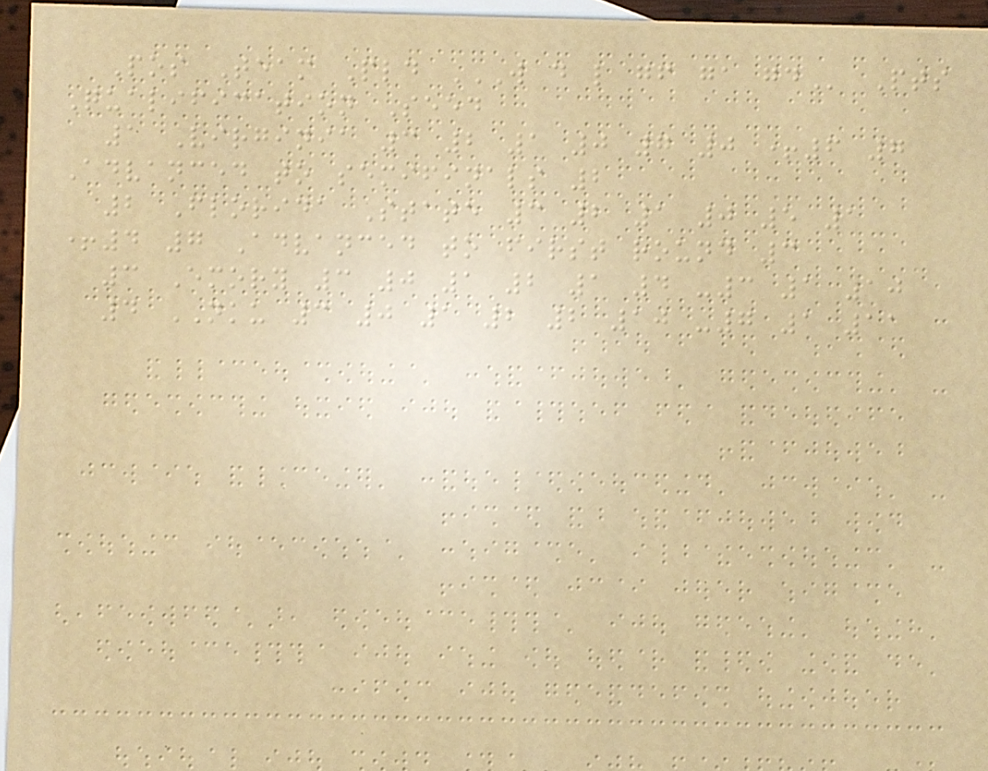Pos Team Pld W D L GF GA GD Pts
Qualification Seed
1 Virginia 3 2 1 0 7 0 +6 7
Advanced to semifinals 2
2 Florida State 3 2 1 0 5 1
+4 7 Advanced to first round 3
3 Emory 3 0 1 2 1 4 -3 1 10
4 NKU 3 0 1 2 2 10 -7 1 11
